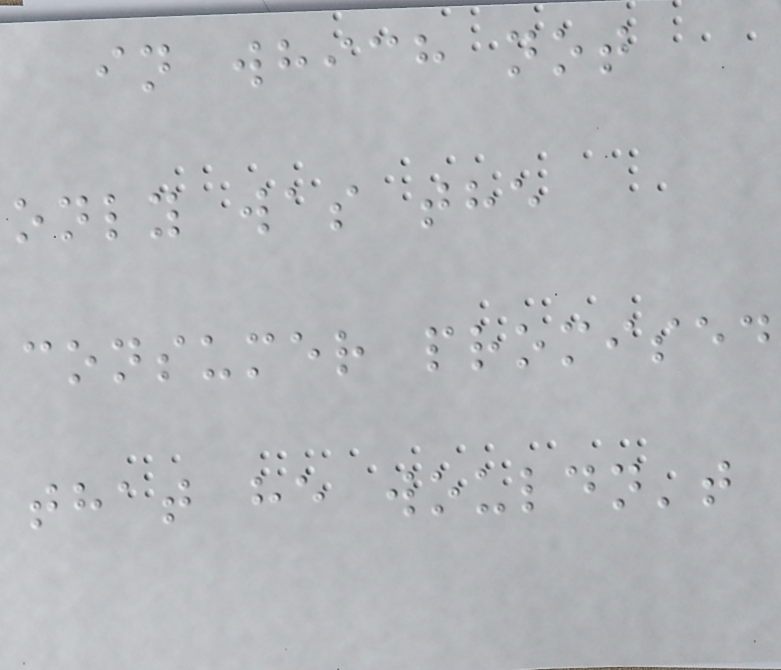in which not
only was the
consumer promised
that he wouldn't
